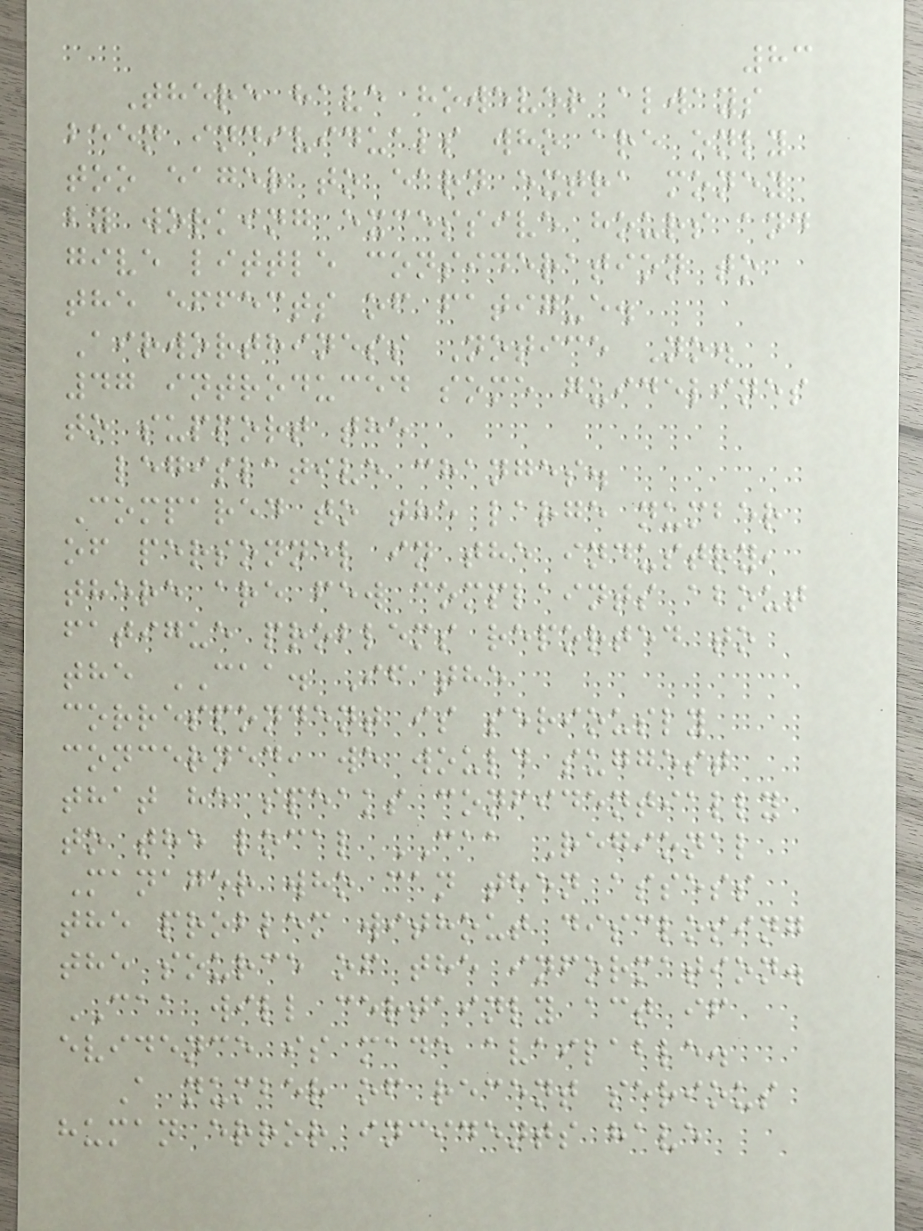83
There have however always
been individuals who are only
too eager to earn extra money
by working excessive hours and
give little consideration to
the effects of fatigue.
Airworthiness Notice No.
47 introduced some guidelines
to support the
legislative changes.
Compared to the large number
of personnel in the industry,
there are few complaints about
fatigue problems reported to
the CAA. If the
correspondent is seriously
concerned, we would suggest
that he speaks confidentially
to the local CAA Regional
Manager who can then assess
the problem without disclosing
the source of the information.
CAA will certainly act if
evidence is made available.
A number of recent serious
human error incidents have
